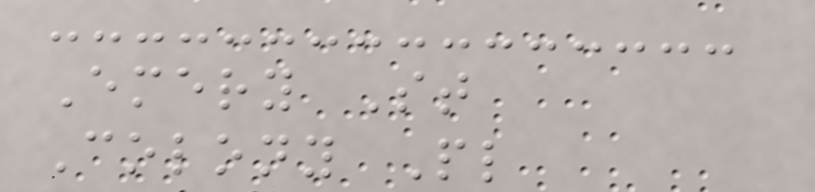Emery St
Colony Pl
